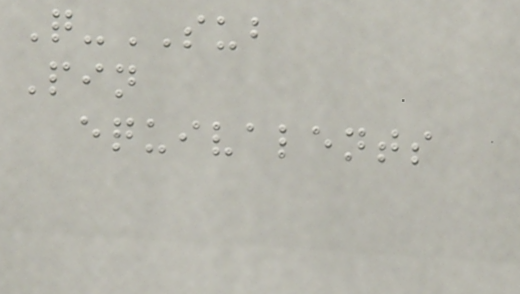Q-SUB
Pin
equivalents
